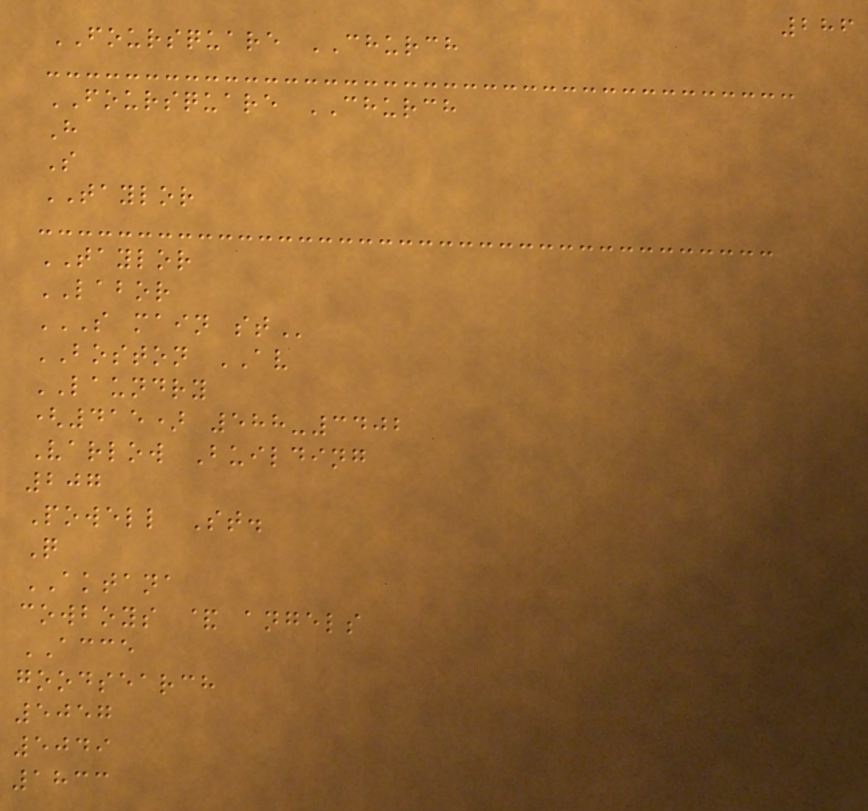286
FOURSQUARE CHURCH
FOURSQUARE CHURCH
H
S
TAYLOR
TAYLOR
LABOR
S MAIN ST
BOSTON AV
LAUNDRY
(415) 588-3402
Varlow Building
207
Powell St.
Q
AKTANA
cowboys & angels
ACCE
goodsearch
5057
5049
1833
